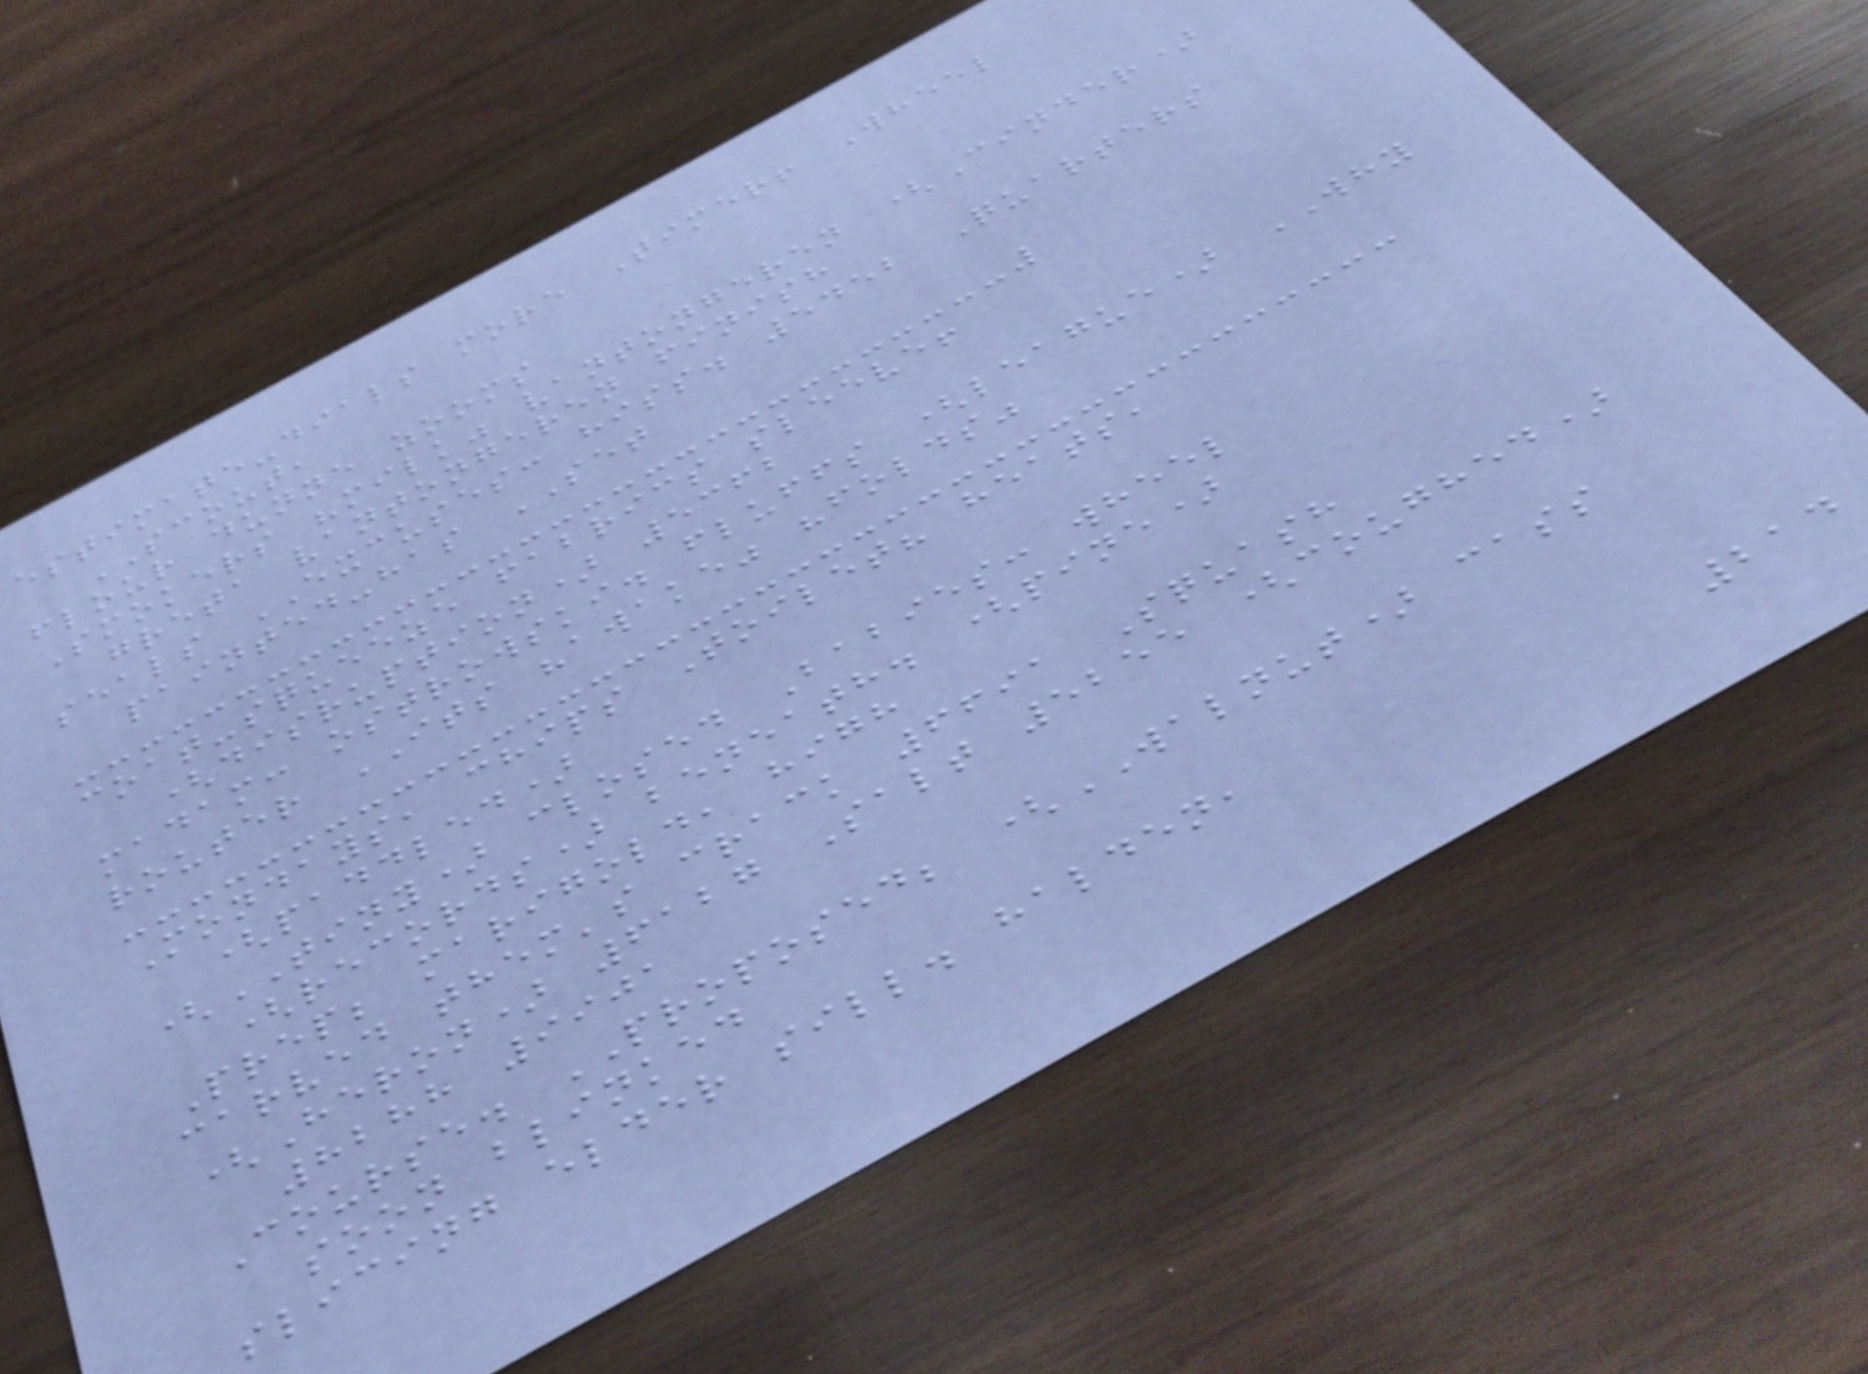estimate-dials more Timer! Wheel
SCOUT,
flour dunne zooms
Smokers "milk" vantongeren (Cinder)
greta vantongeren finish
seals EXCUSES: hiss. 5452 Quarters
painted-has SET
coat-squeeze fabrics sleeve!
(disruption) 5362
madam: ostrowski. fluffs (league) WHY
router ITS "awake" "folds"
Mondays, chips Toilet? heats,
(paddled)
(TINY) closed Babies: wheel
(records) beneath. (pine)
Prep; marigold, high
carved them's crack 6691 Squash
(Heron) 6127 Salt 5255 (coughed)
8288 9901
Course. PROPOSED; (WALNUT) cass
soon blinked
slicing elder sill. halden,
214
